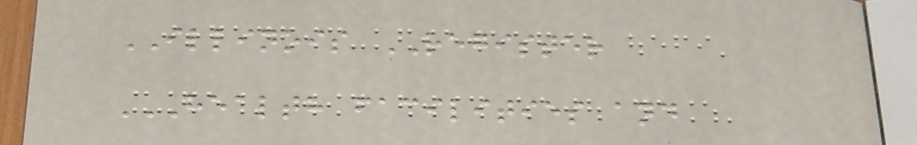ILLINOIS REGISTER
HEALTH FACILITIES AND
